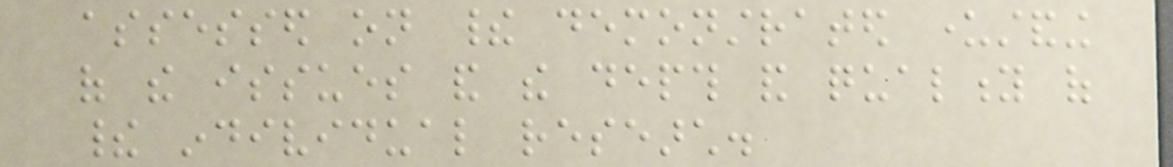assessed on their demonstrated understanding
of the issues and the depth and quality of
their individual research.
